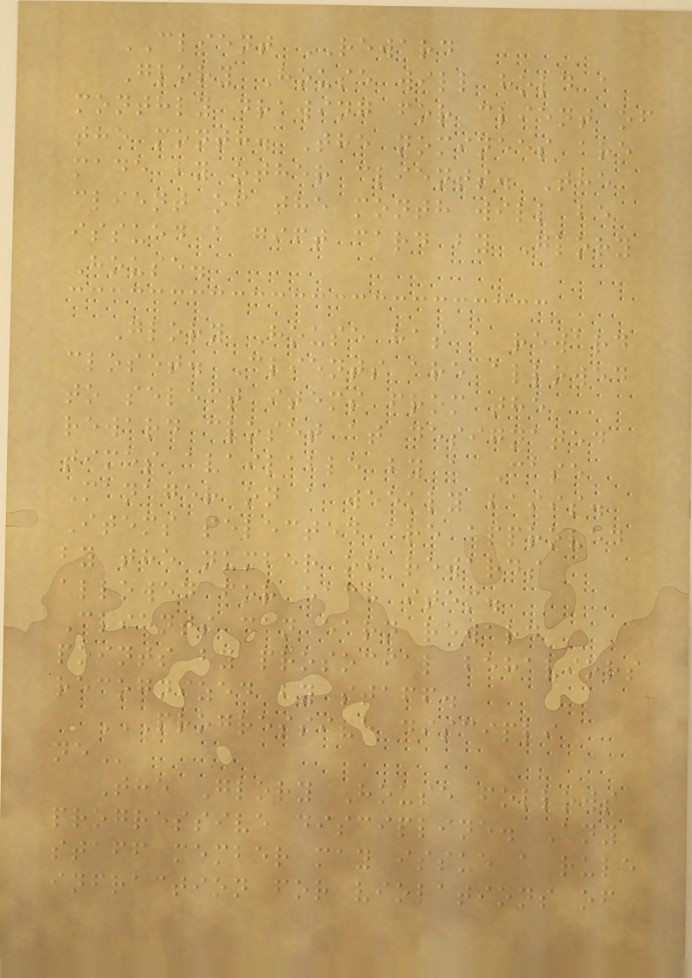CLIENT REWARD
Glory House will hold a
monthly drawing for client of
the month. The nominees are
made by other clients. The
client of the month will be
issued a gift card by Glory
House.
Glory House has a reward
closet. Clients are allowed
to select items from the
reward closet at designated
times available by a Case
Manager on a weekly basis.
Items selected are approved
by the number of rewards
allowed for each item.
Clients can earn reward
points by prosocial behaviors
recognized by staff.
PROGRESSIVE DISCIPLI
NE
The Glory House follows
progressive discipline. Any
staff member may issue a rule
infraction for violations of
